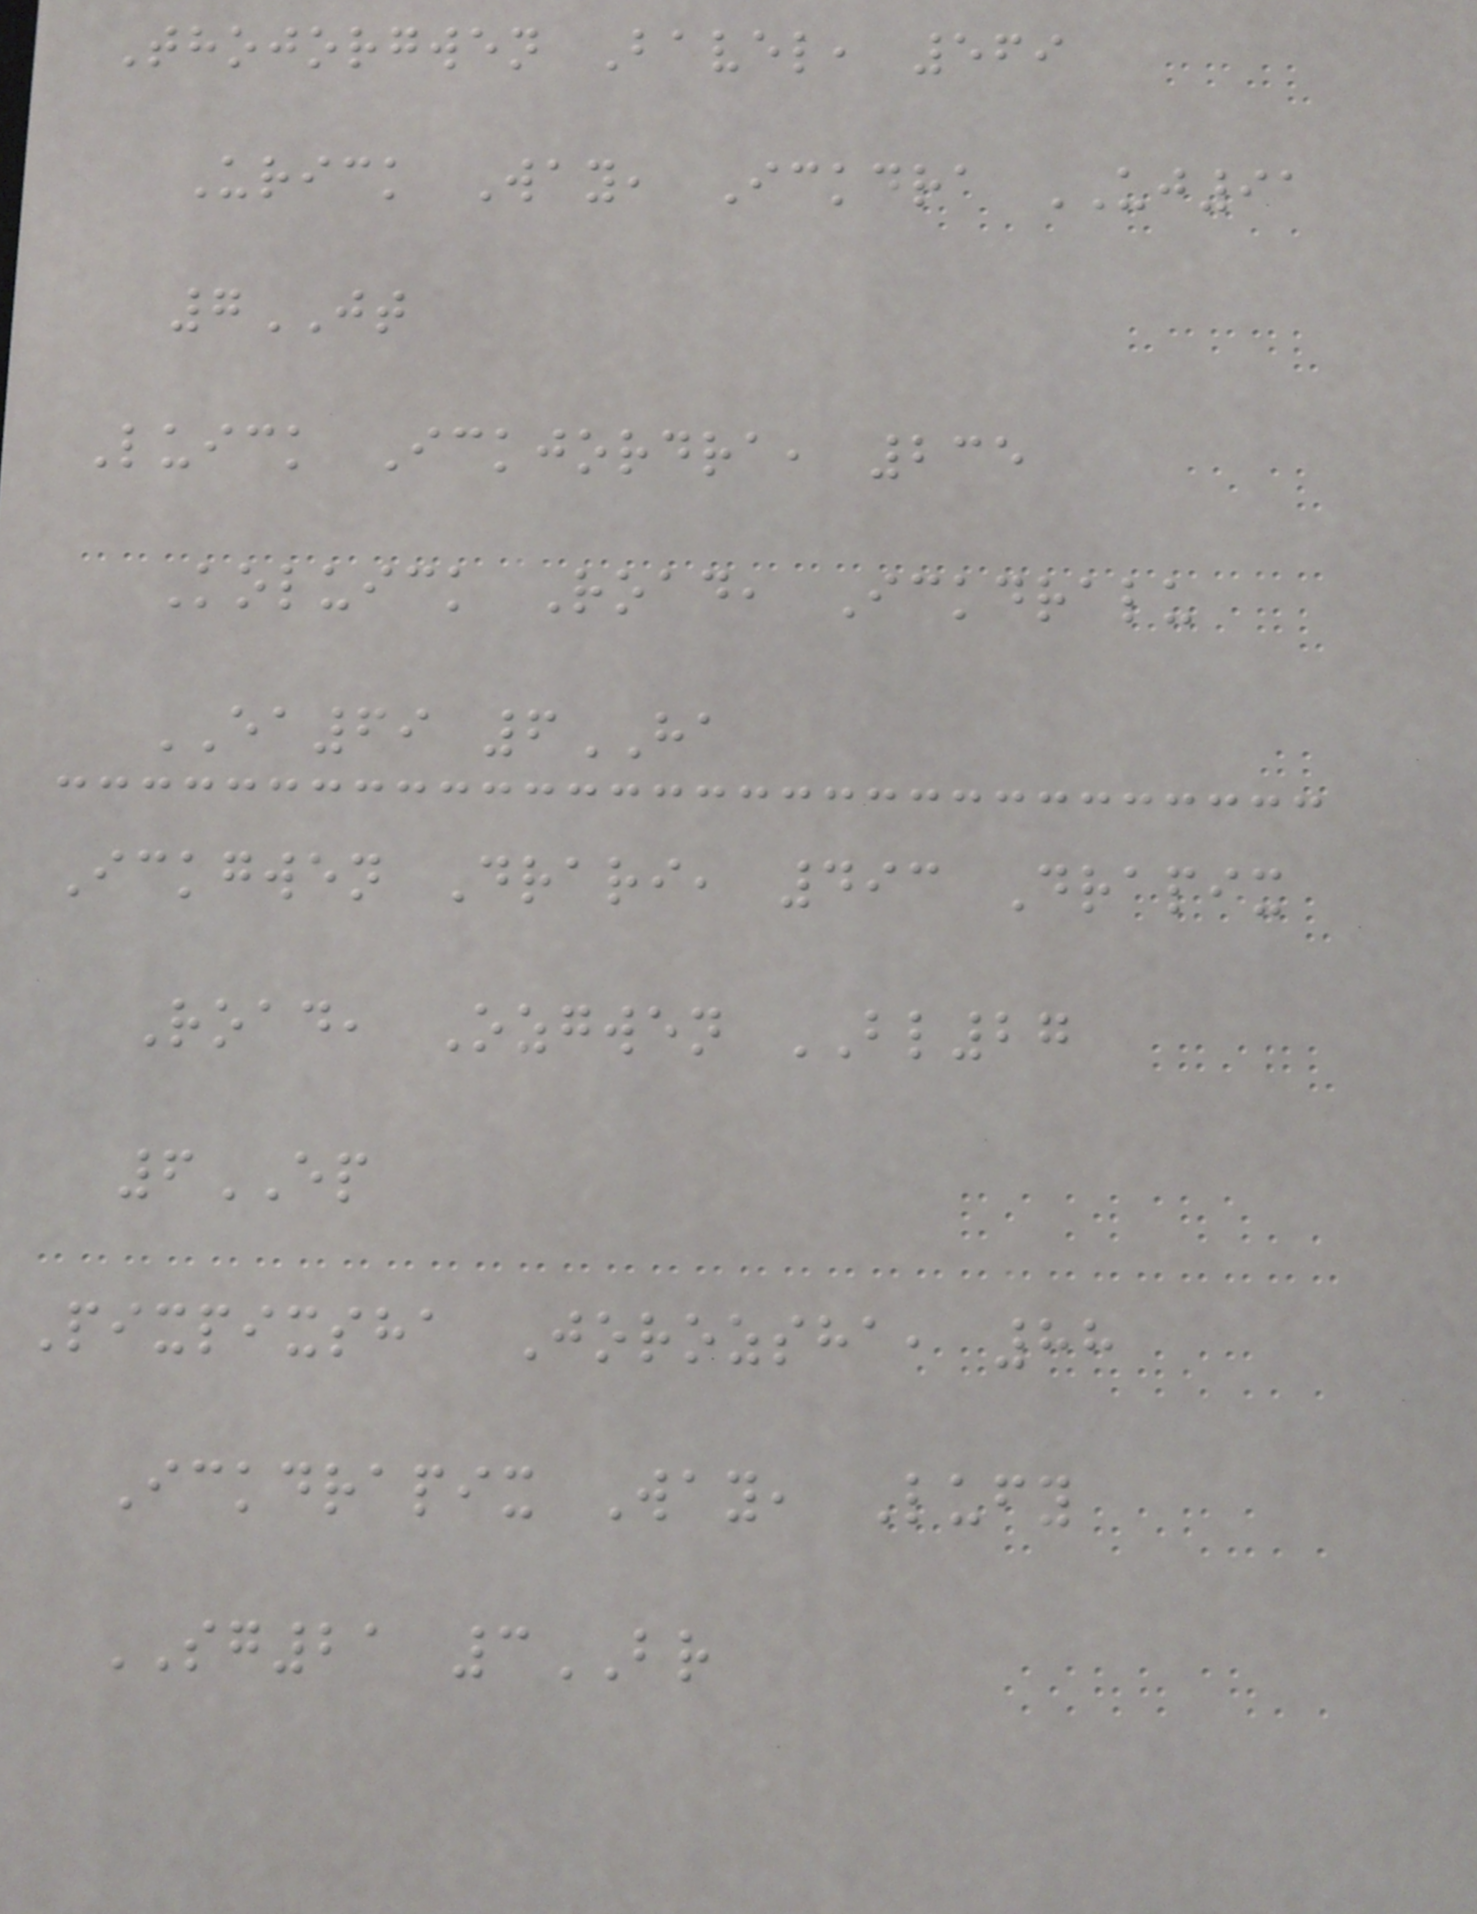Thojorgwen Bavel, 569
Urick Way, Ickdra UJ91
7JT
Luick Ickjordra, 235
Koluick Road, Ickdralu
EA69 6HA
Ickgwen Drari, 493 Drapix
Road, Ozgwen BL27
6EP
Pixpixsha Jorozsha, 88
Ickdrapix Way, Lufy
SG21 3BR
